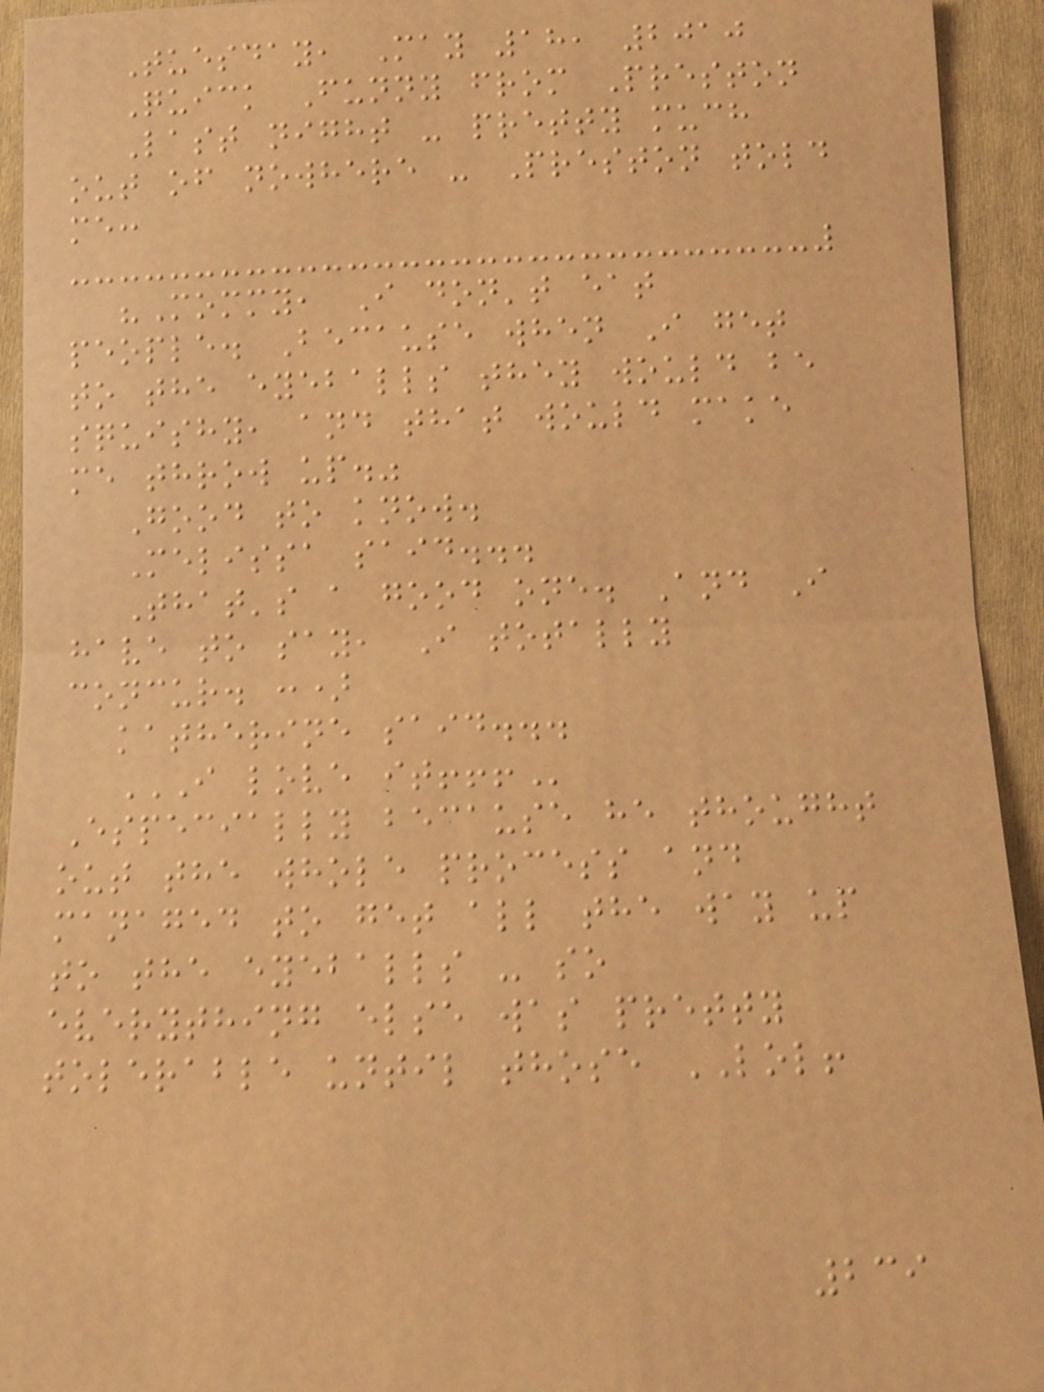Tuesday, May 18, 2010
Quick Funny from Preston
Last night - pretty much
out of nowhere - Preston told
me:
"Mommy, I don't eat
people. Because when I get
to the eyeballs they would be
squishy, and that would make
me throw up."
Good to know.
Melissa said...
That's a good one. And I
have to say, I totally
concur. :)
katherine said...
I LOVE IT!!!
Especially because he thought
out the whole process and
managed to get all the way up
to the eyeballs - so
everything else was pretty
tolerable until those LOL!
239
